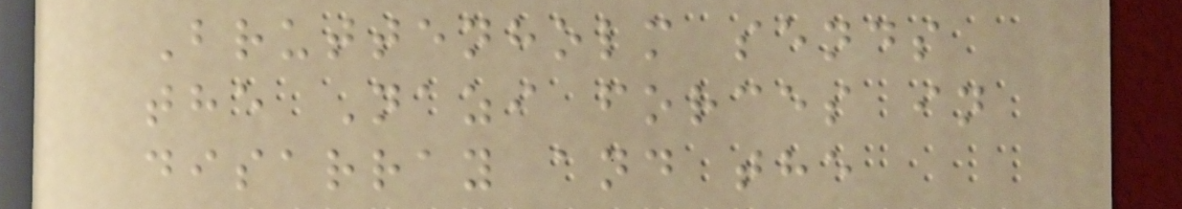Bruttenholm sends
the Nazi forces in
disarray and the
